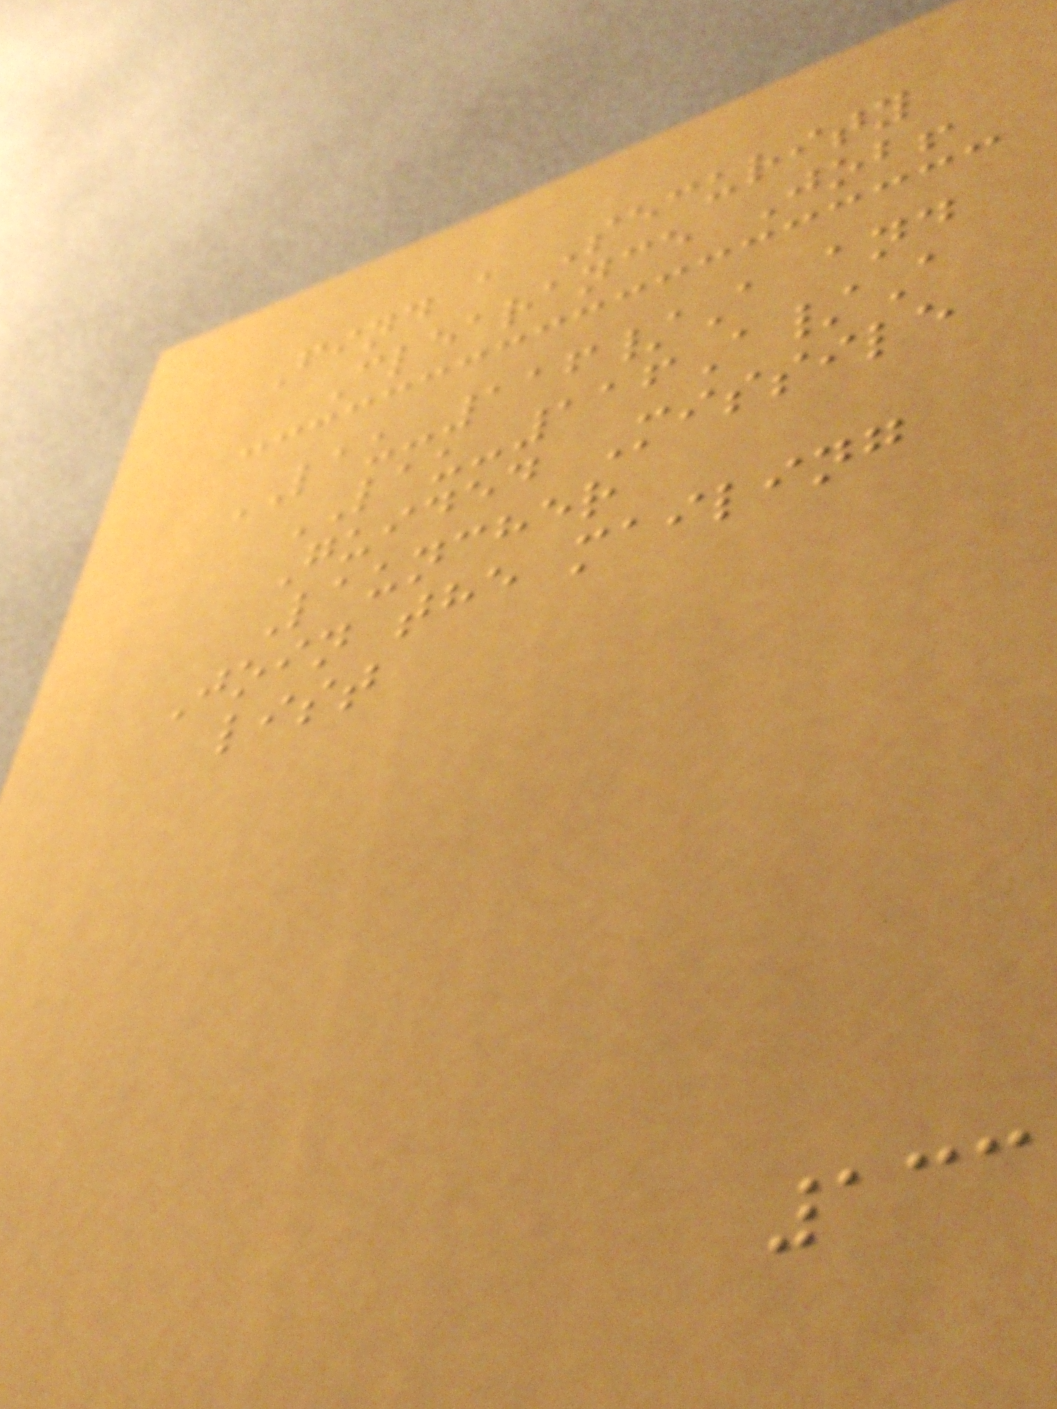Find a Security
Clearance Job!
LAU-116/A and
LAU-116A/A
Guided Missile
Launcher
Join the mailing
list
133
